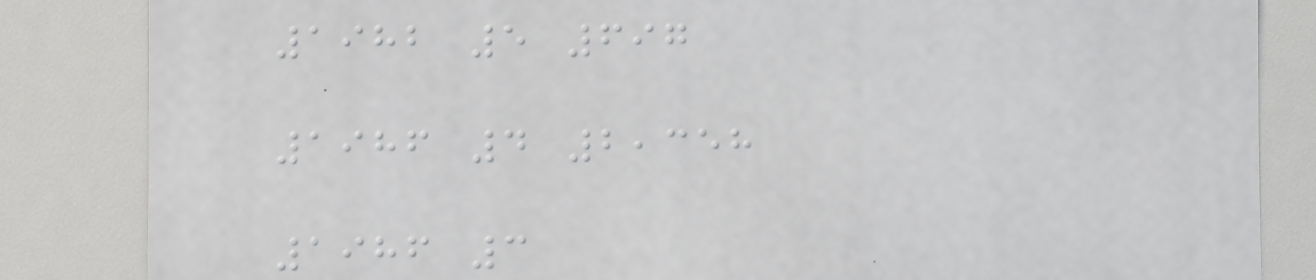1982 5 697
1986 4 2,358
1986 3
